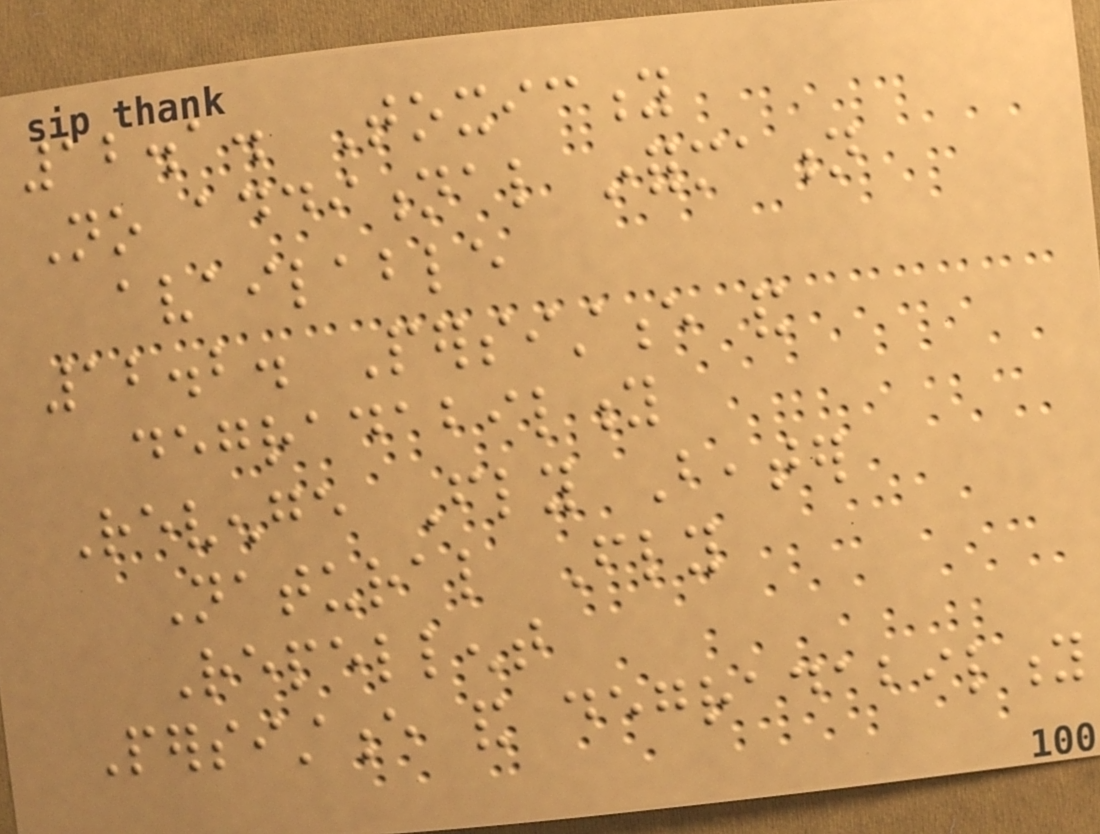12.1. Toxicity
No additional information
available
12.2. Persistence and
degradability
Revenge Fly Beater
Natural Fly
Repellent
Persistence and degradability
